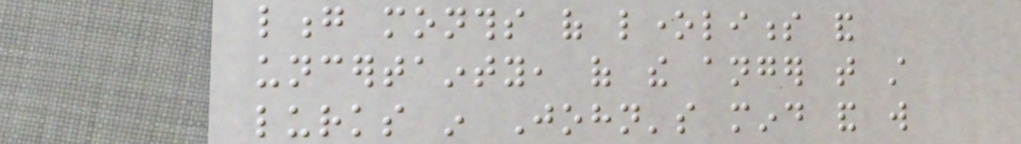long months of loneliness and
uncertainty, of the anger that still
lurks in John's mind and will
